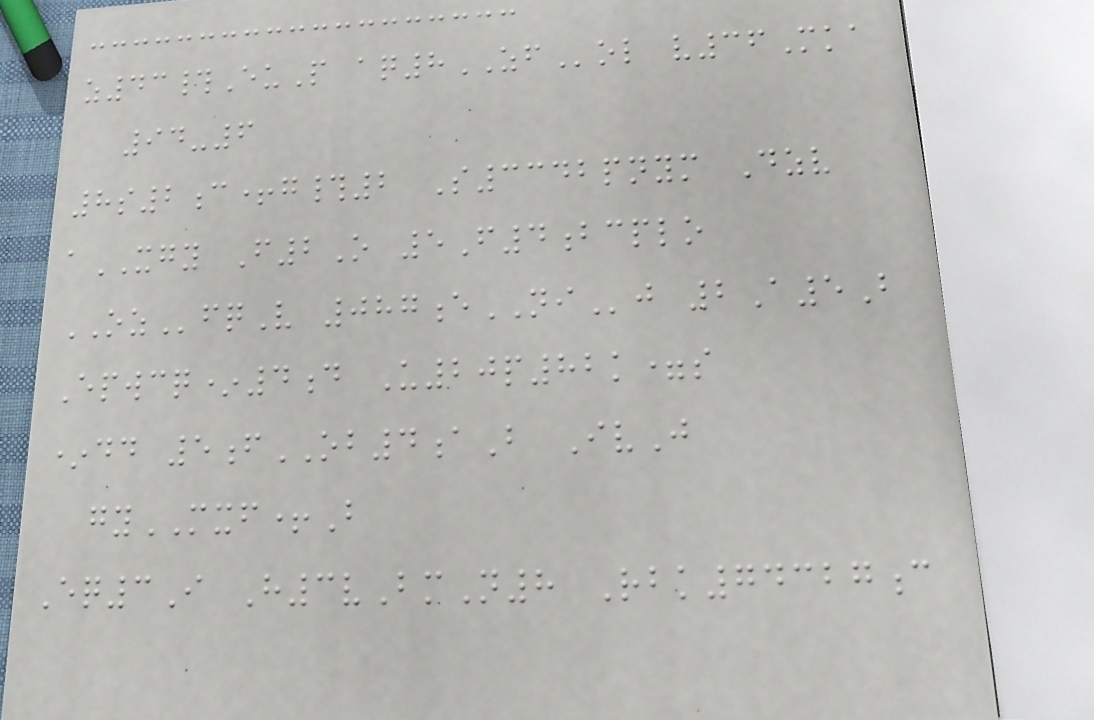z43#EuP aq8ZFol v36Mka
94-6
8s2c+g#2 S3342pnym Dzv
aXGY F2O 5F4bcplo
OZfqV 087eNIj 2A5B
Epwcq*4d U20p82k=s
*dd 5fOB4aB IvJ
gyMXF+B
Eq3I H3vBmN8 Rbk74327c
